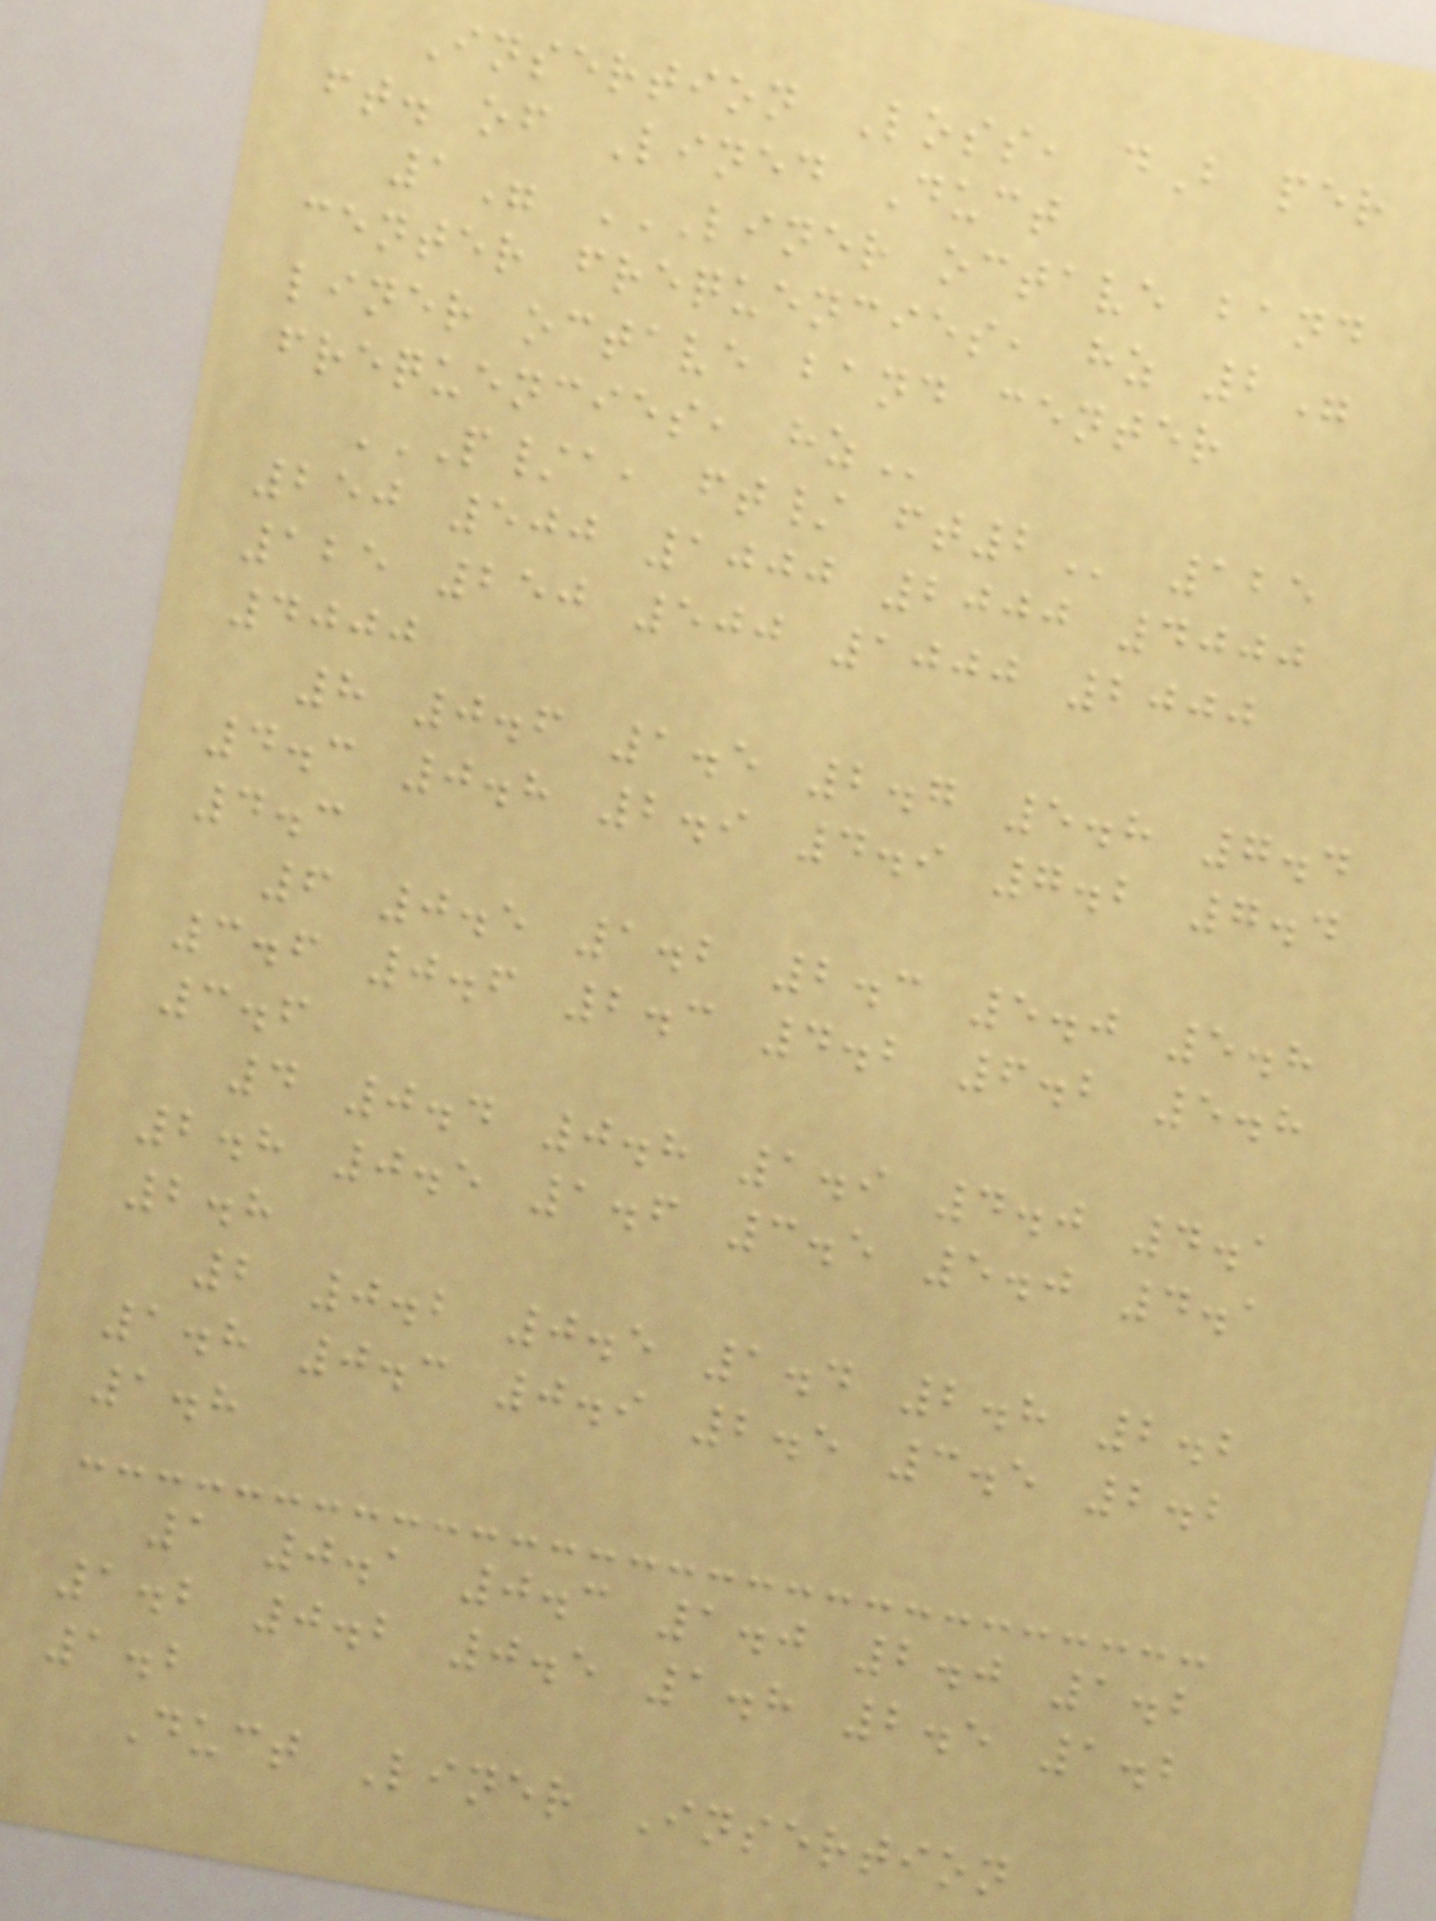Insertion Loss, dB per
ft. of Lined Duct
1" LINER OCTAVE BAND
CENTER FREQUENCIES, HZ 2"
LINER OCTAVE BAND CENTER
FREQUENCIES, HZ
P/A, FT/ FT2 125
250 500 1000 2000 4000
125 250 500 1000 2000
4000
8 0.6 1.5 2.7 5.8 7.4
4.3 0.8 2.9 4.9 7.2 7.4
4.3
6 0.5 1.2 2.3 5.0 5.8
3.6 0.6 2.3 4.2 6.2 5.8
3.6
4 0.4 0.8 1.9 4.0 4.1
2.8 0.5 1.6 3.5 5.0 4.1
2.8
2 0.2 0.5 1.4 2.8 2.2
1.8 0.3 0.9 2.5 3.5 2.2
1.8
1 0.1 0.3 1.0 2.0 1.2
1.2 0.2 0.5 1.8 2.5 1.2
1.2
Duct Liner Insertion
